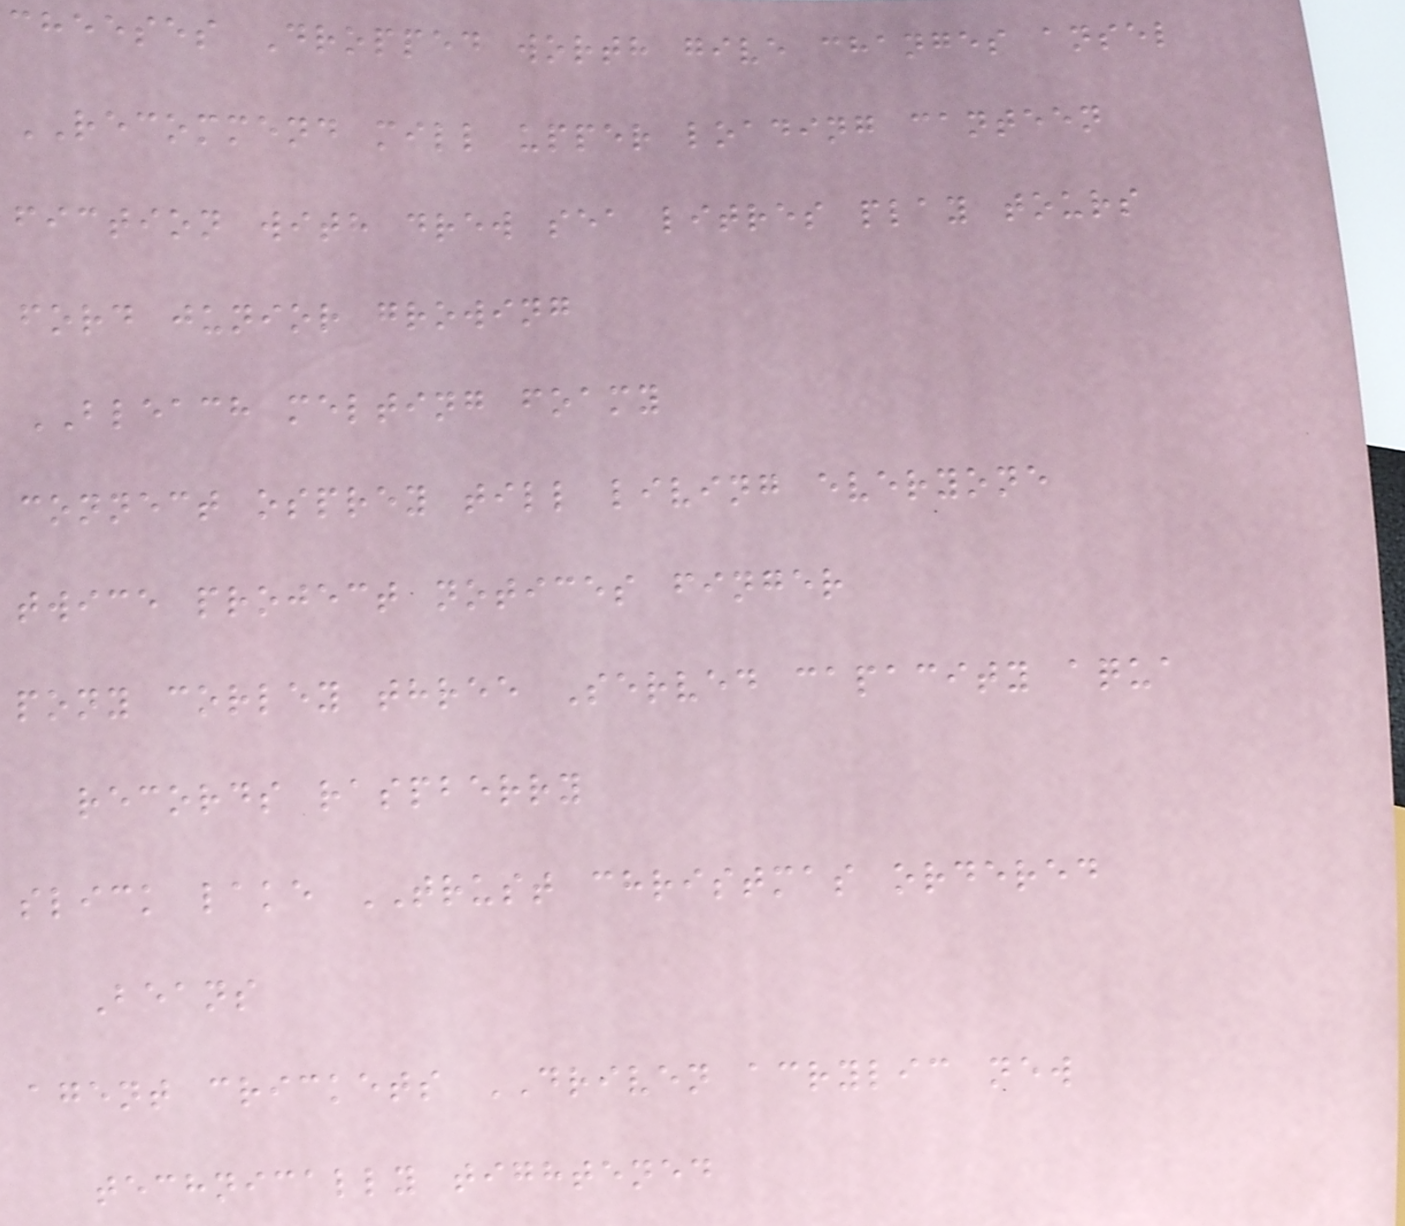cheeses Dropped worth give changes ansel
RECOMMEND mill upper loading canteen
fiction with drew sea litres play tours
ford junior growing
BLEACH melting foamy
connect osprey till living everyone
twice project notices finger
pony corley three Served capacity aqua
records raspberry
slick lake TRUST christmas ordered
Beans
agent crickets DRIVEN acrylic new
technically tightened
